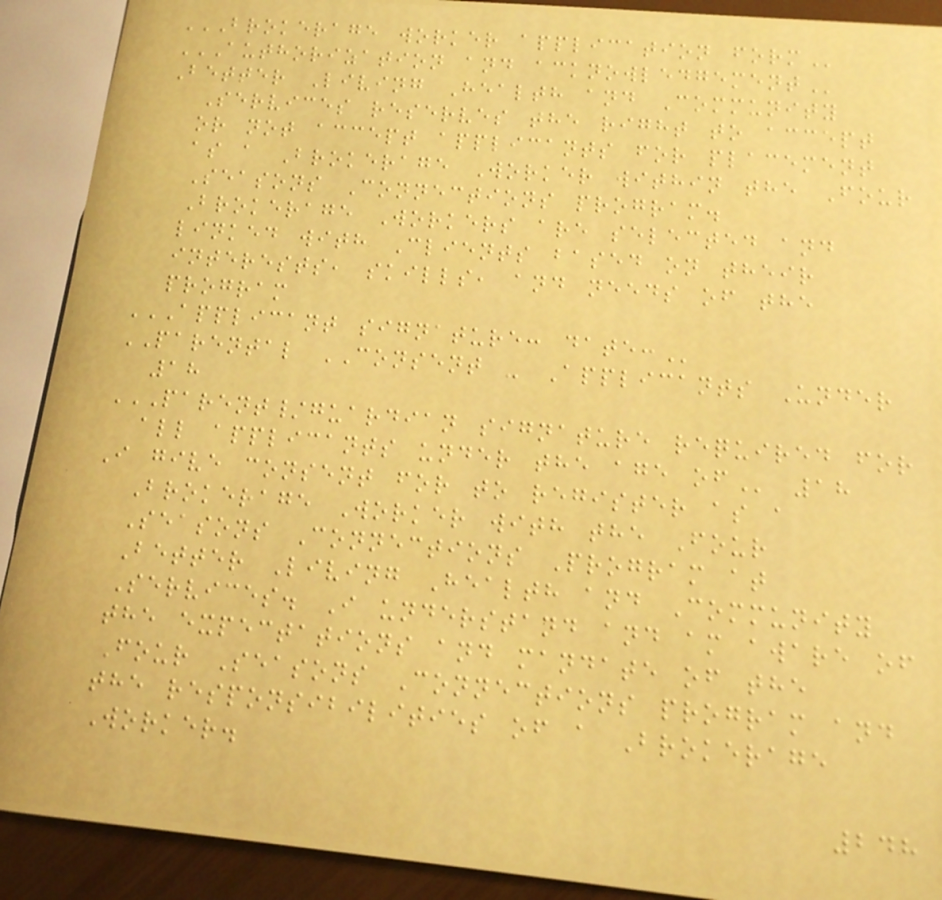BROKERAGE WORKER APPLICATION FORM
AUTHORIZATION AND ACKNOWLEDGEMENT
Better Living Health and Community
Services reserves the right to accept
or not accept applicants for placement
as a Brokerage Worker within the Four
Seasons Connections program.
Brokerage Workers are selected and
linked with Clients based on their
interests, skills, and needs of the
program
APPLICANT SIGNATURE: DATE:
PARENTAL CONSENT - Applicants Under
18
PARENT/GUARDIAN SIGNATURE REQUIRED FOR
ALL APPLICANTS UNDER THE AGE OF 18
I give consent for to register as a
Brokerage Worker with the Four
Seasons Connections Program at
Better Living Health and Community
Services. I understand and am aware of
the expectations and mandate of the
Four Seasons Connections program and
the responsibilities of a Brokerage
Worker.
248
